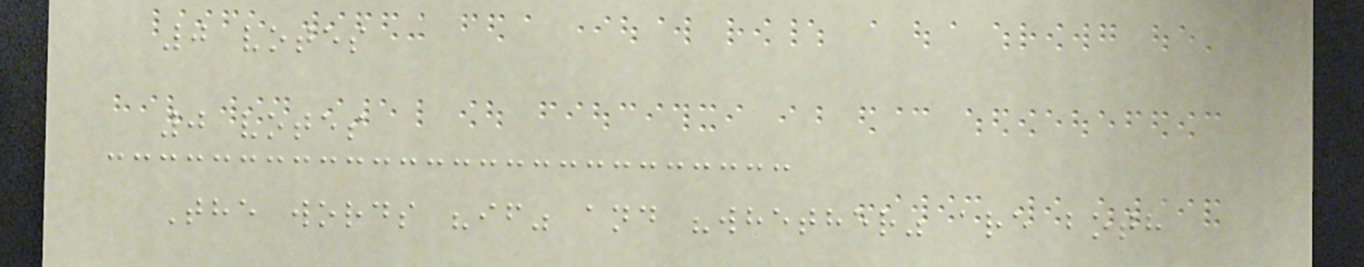0 votes
0 votes
The words "if" and "whether" are both
